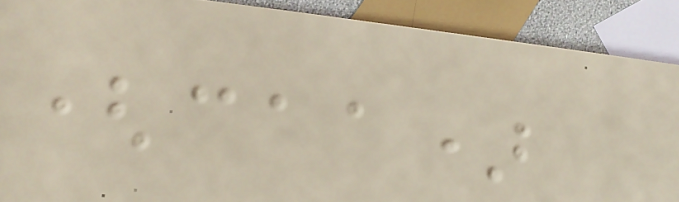(caa)
